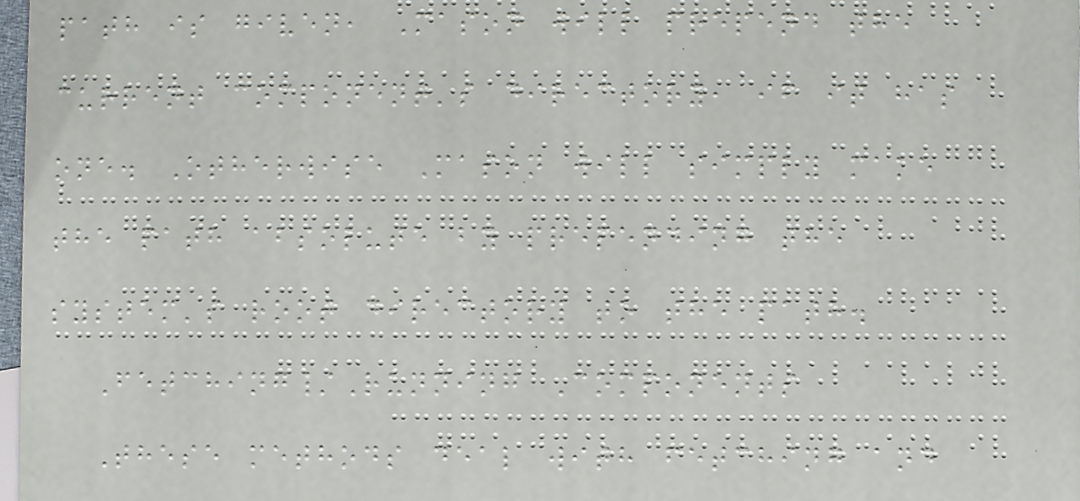path is given, Mason will prepend the
current component's directory, if it has
one. Otherwise Mason will simply make
the path absolute by prepending the
system's root directory to the path.
Fetching/Running Components
These methods deal with fetching and
